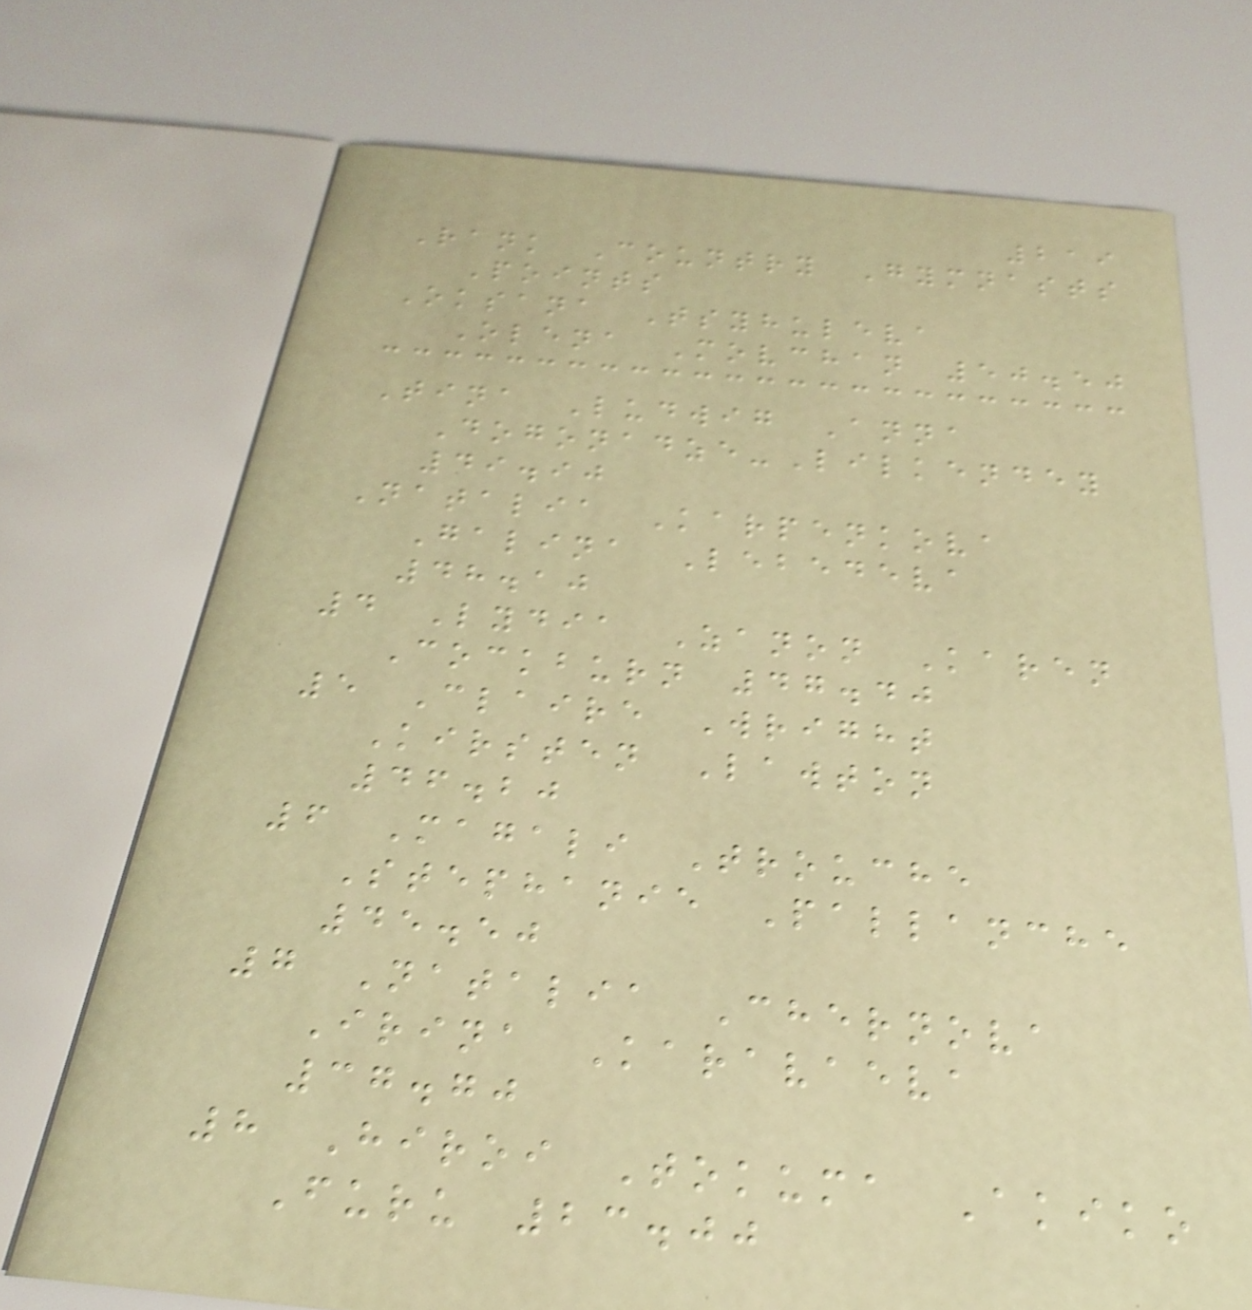219
Rank Country Gymnasts
Points
Oksana Tsyhuleva
Olena Movchan 50.50
Tina Ludwig Anna
Dogonadze-Lilkendey
49.90
Natalia Karpenkova
Galina Lebedeva
48.10
4 Lydia Zanon Karen
Cockburn 47.40
5 Claire Wright
Kirsten Lawton
46.20
6 Magali Trouche
Stephanie Pallanche
45.50
7 Natalia Chernova
Irina Karavaeva
37.70
8 Hiroi Tokuma Akiko
Furu 23.00
